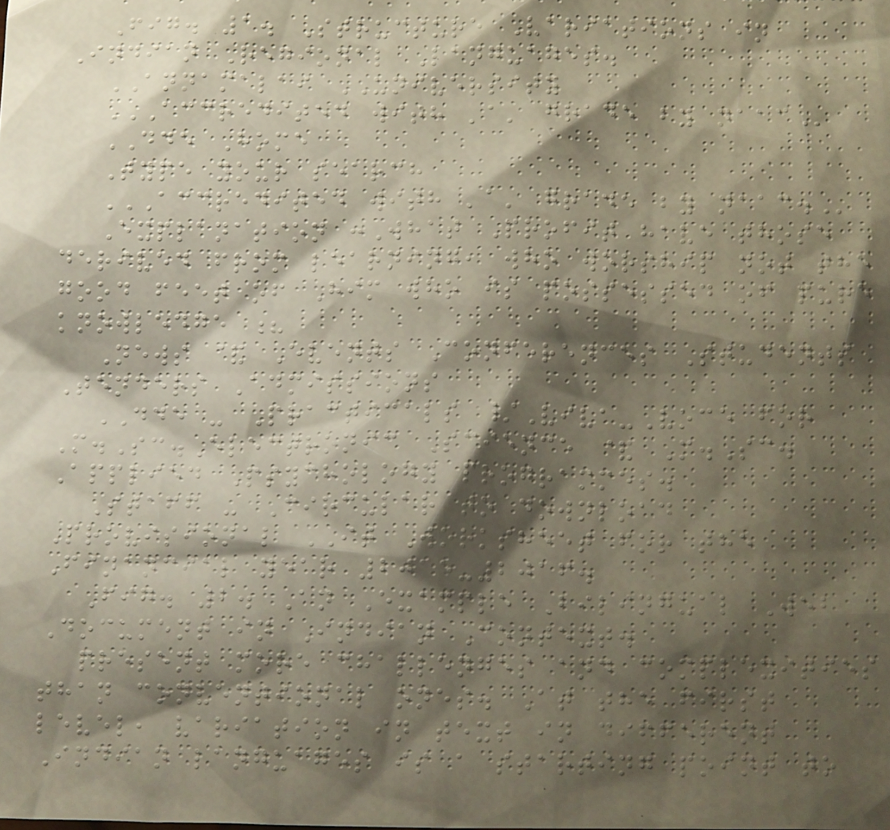Fig. 1. Structure Variations in
Indian Regional Languages.
ANNAMALAI UNIVERSITY
ACCREDITED WITH 'A' GRADE BY NAAC
DDE Home
Type your search
ACCREDITED WITH 'A' GRADE BY NAAC.
Explanation :What Profit have those
derived from learning, who worship not the
good feet of Him who is possessed of pure
knowledge ?
News & Events Conferences Students
Tenders Admissions
DDE - Practicals /Viva-Voce for
M.Sc.Electronic Science & M.Sc.
Applied Psychology programmes.
Staff - Circular to download
Provisional IT Worksheet for the
Financial year 2015-2016.
Fig. 2. An Example Bilingual Web
Document in Indian Context.
present more challenges and complexities
than conventional ones. At the first
level, variation in text in different
Indian languages is a starting point to
